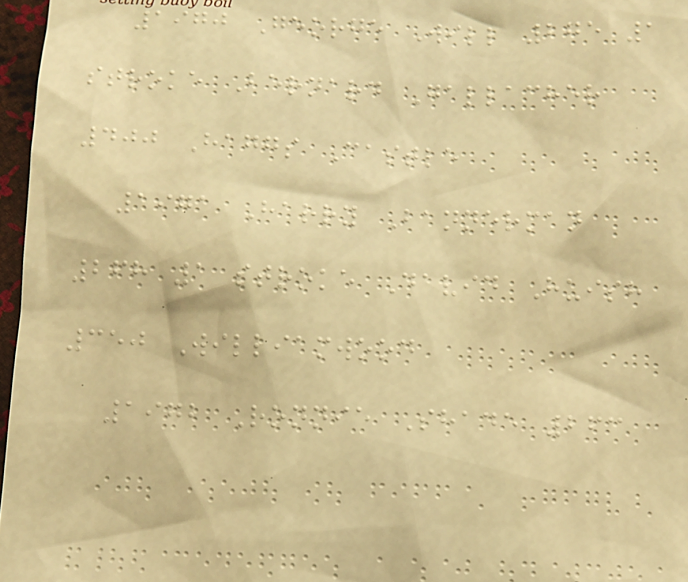1970 George Will 275 1
stroke Bernard Gallacher
400 Haggs Castle
1971 Harry Bannerman
268 1 stroke David Huish
350 Williamwood
1972 Ronnie Shade 263
